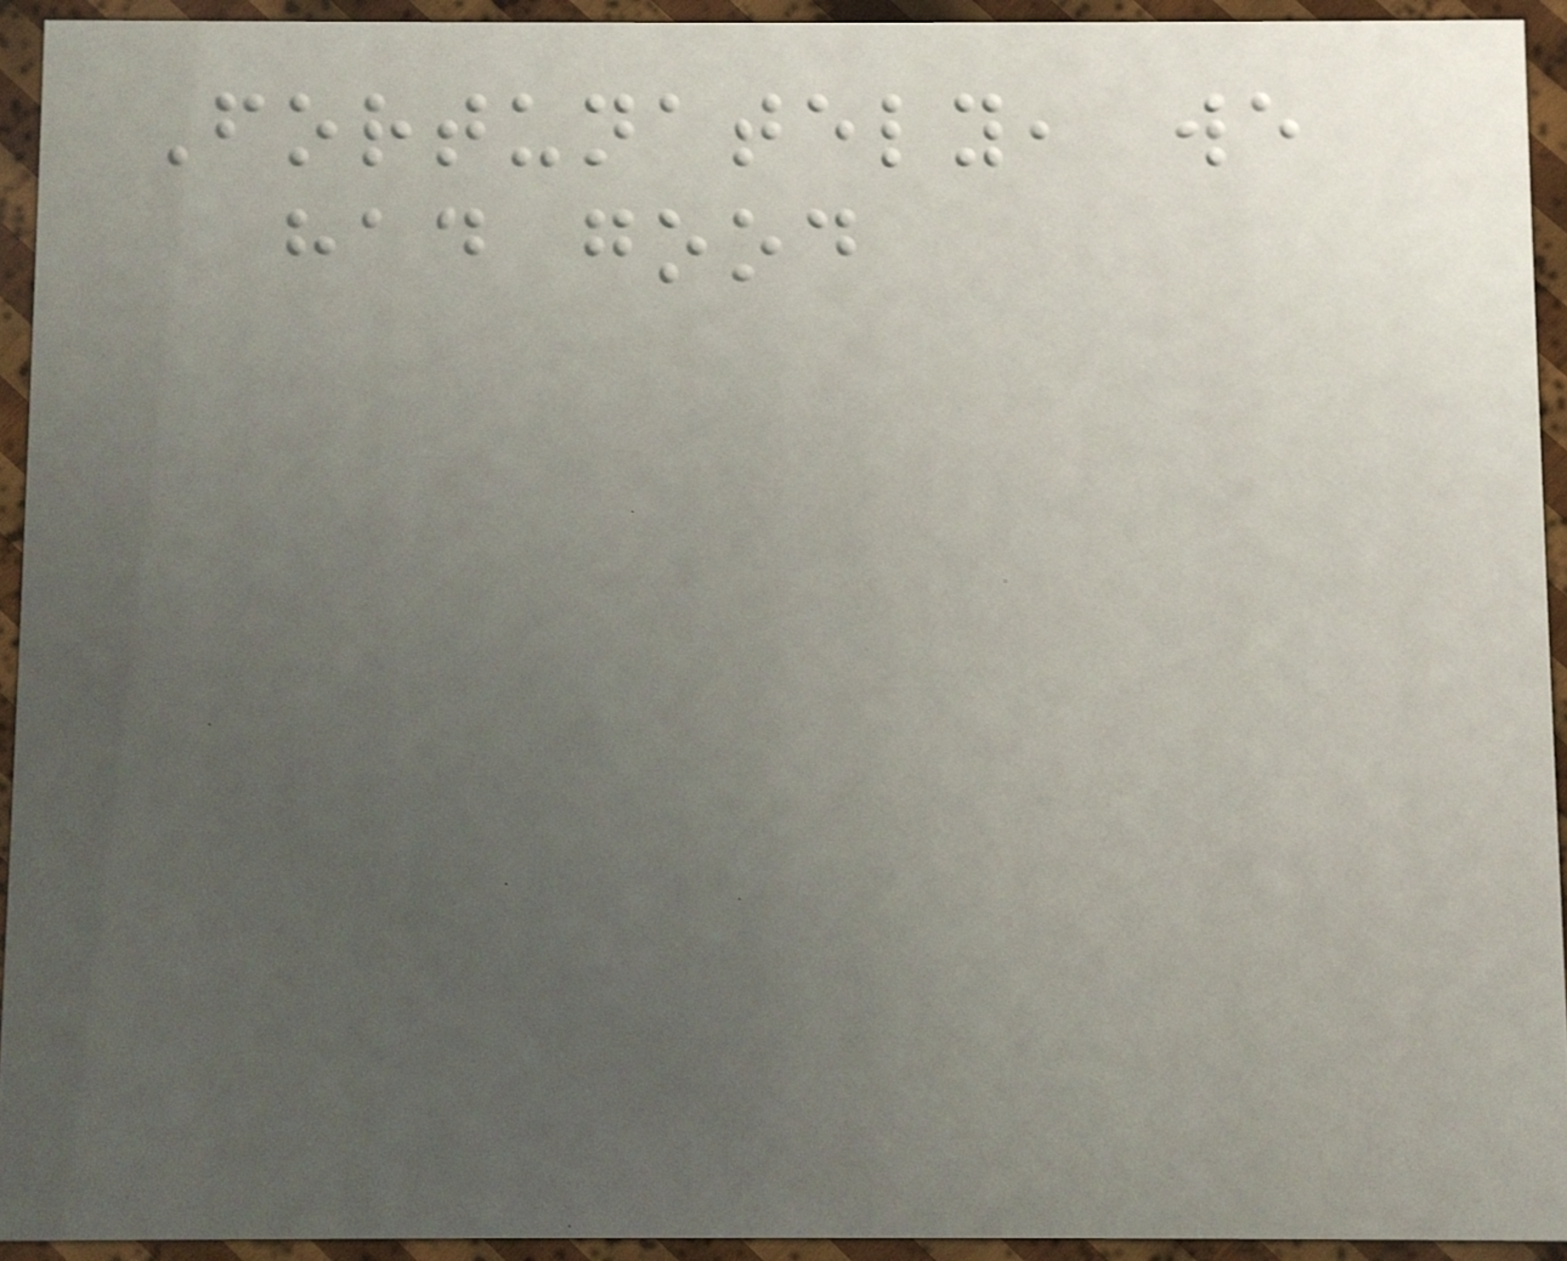Fortunately, we
had good
